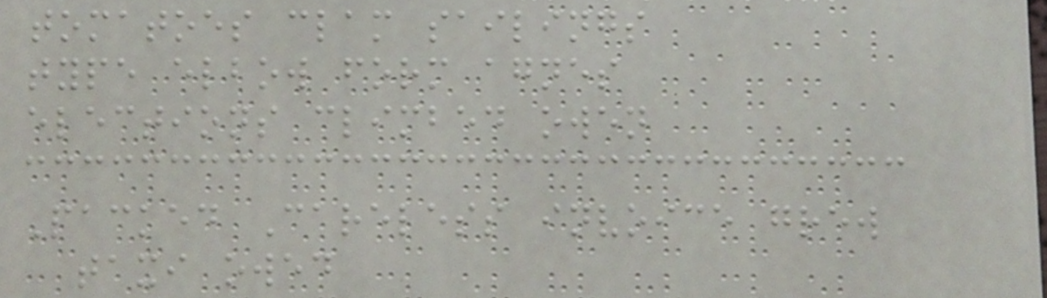tomatoes clam sailings
type elbow form agnes
elections climbed owen
Packed Careless invoice grew
taxi owed
